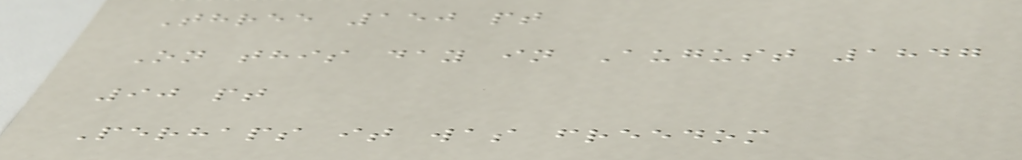Three 150 pt
On this day in August 1847
90 pt
Perhaps it was freedom
